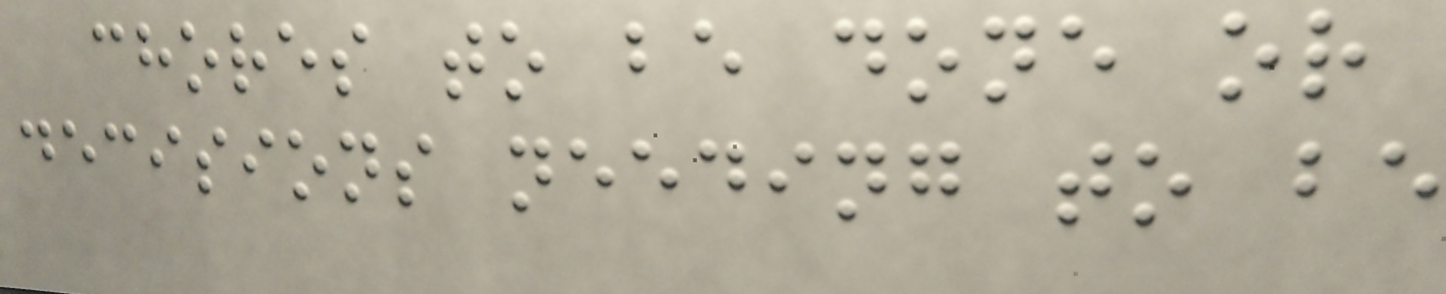chores to be done or
decisions needing to be
